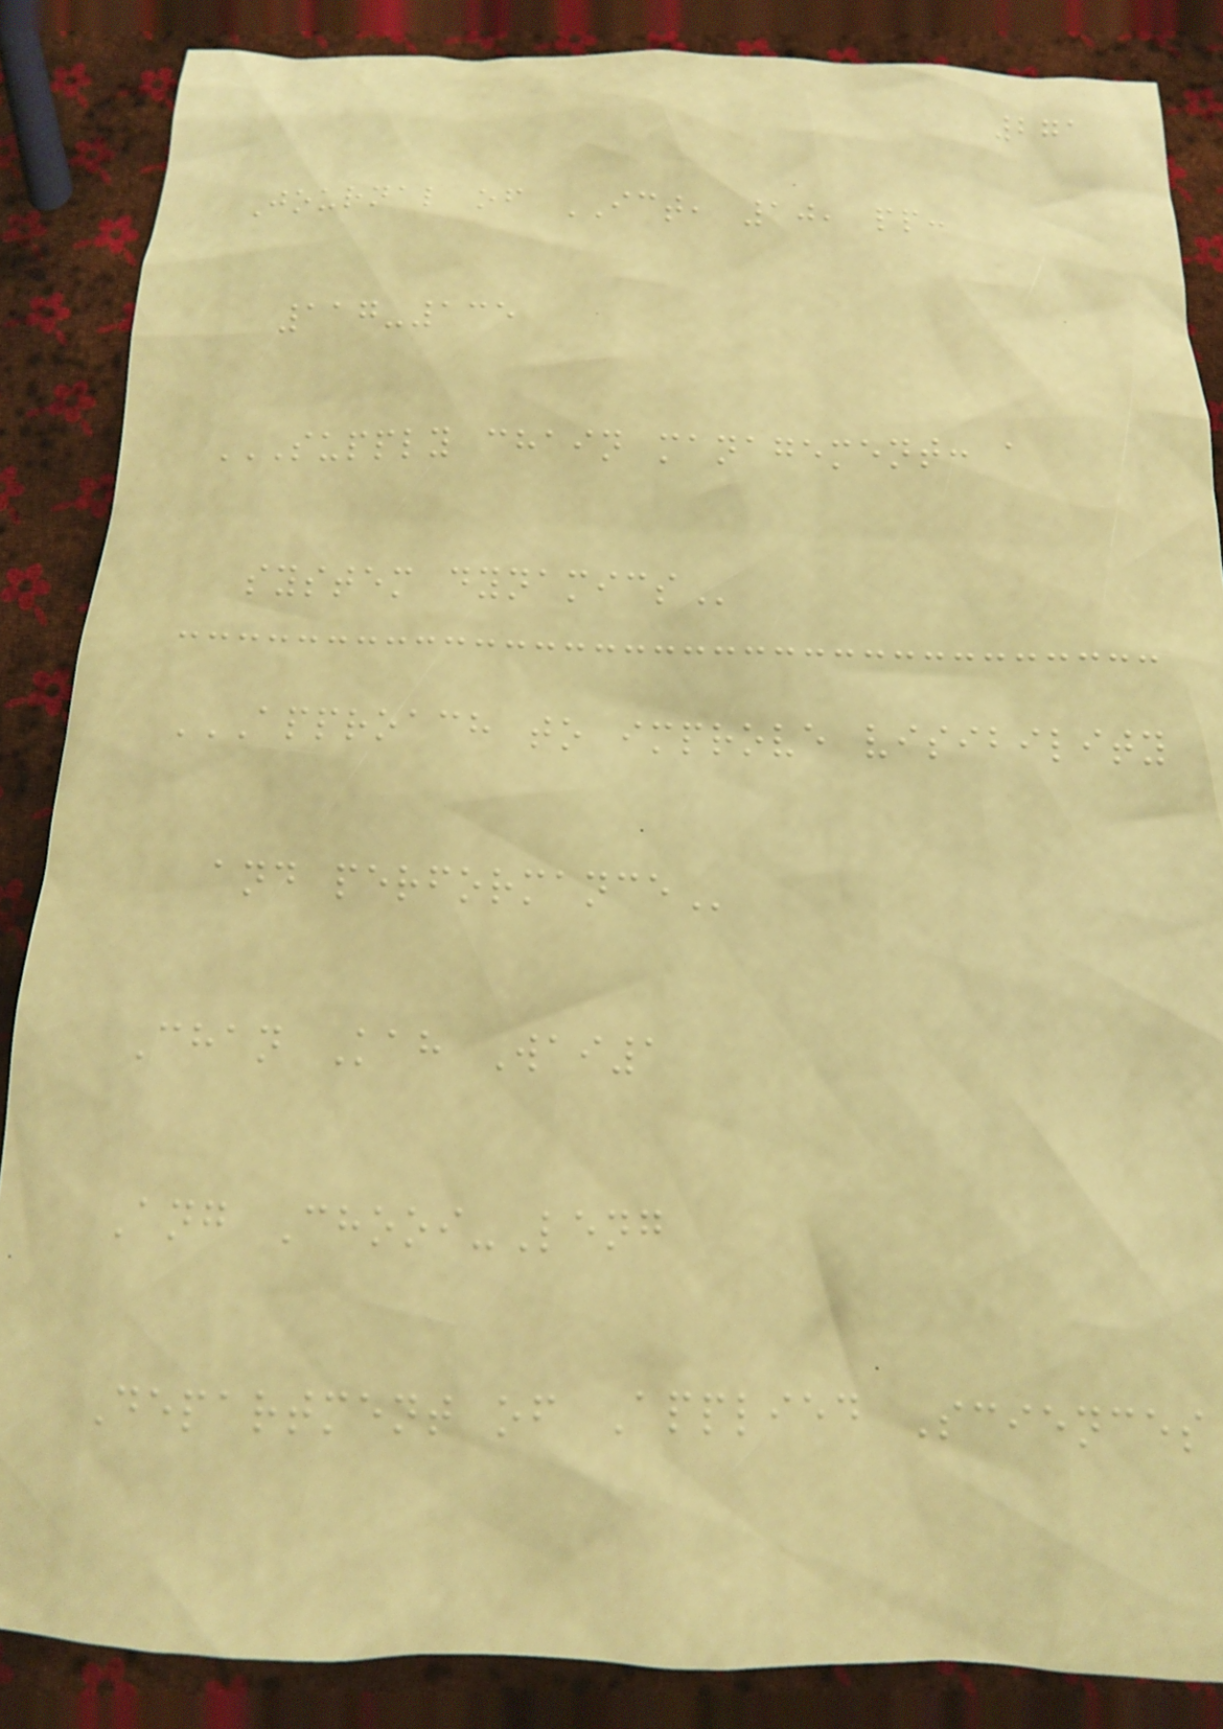271
Journal of ICT, 10, pp:
117-135
SUPPLY CHAIN MANAGEMENT: A
SYSTEM DYNAMICS
APPROACH TO IMPROVE VISIBILITY
AND PERFORMANCE
Chan Kah Wai1
Ang Chooi-Leng
Department of Applied Sciences
